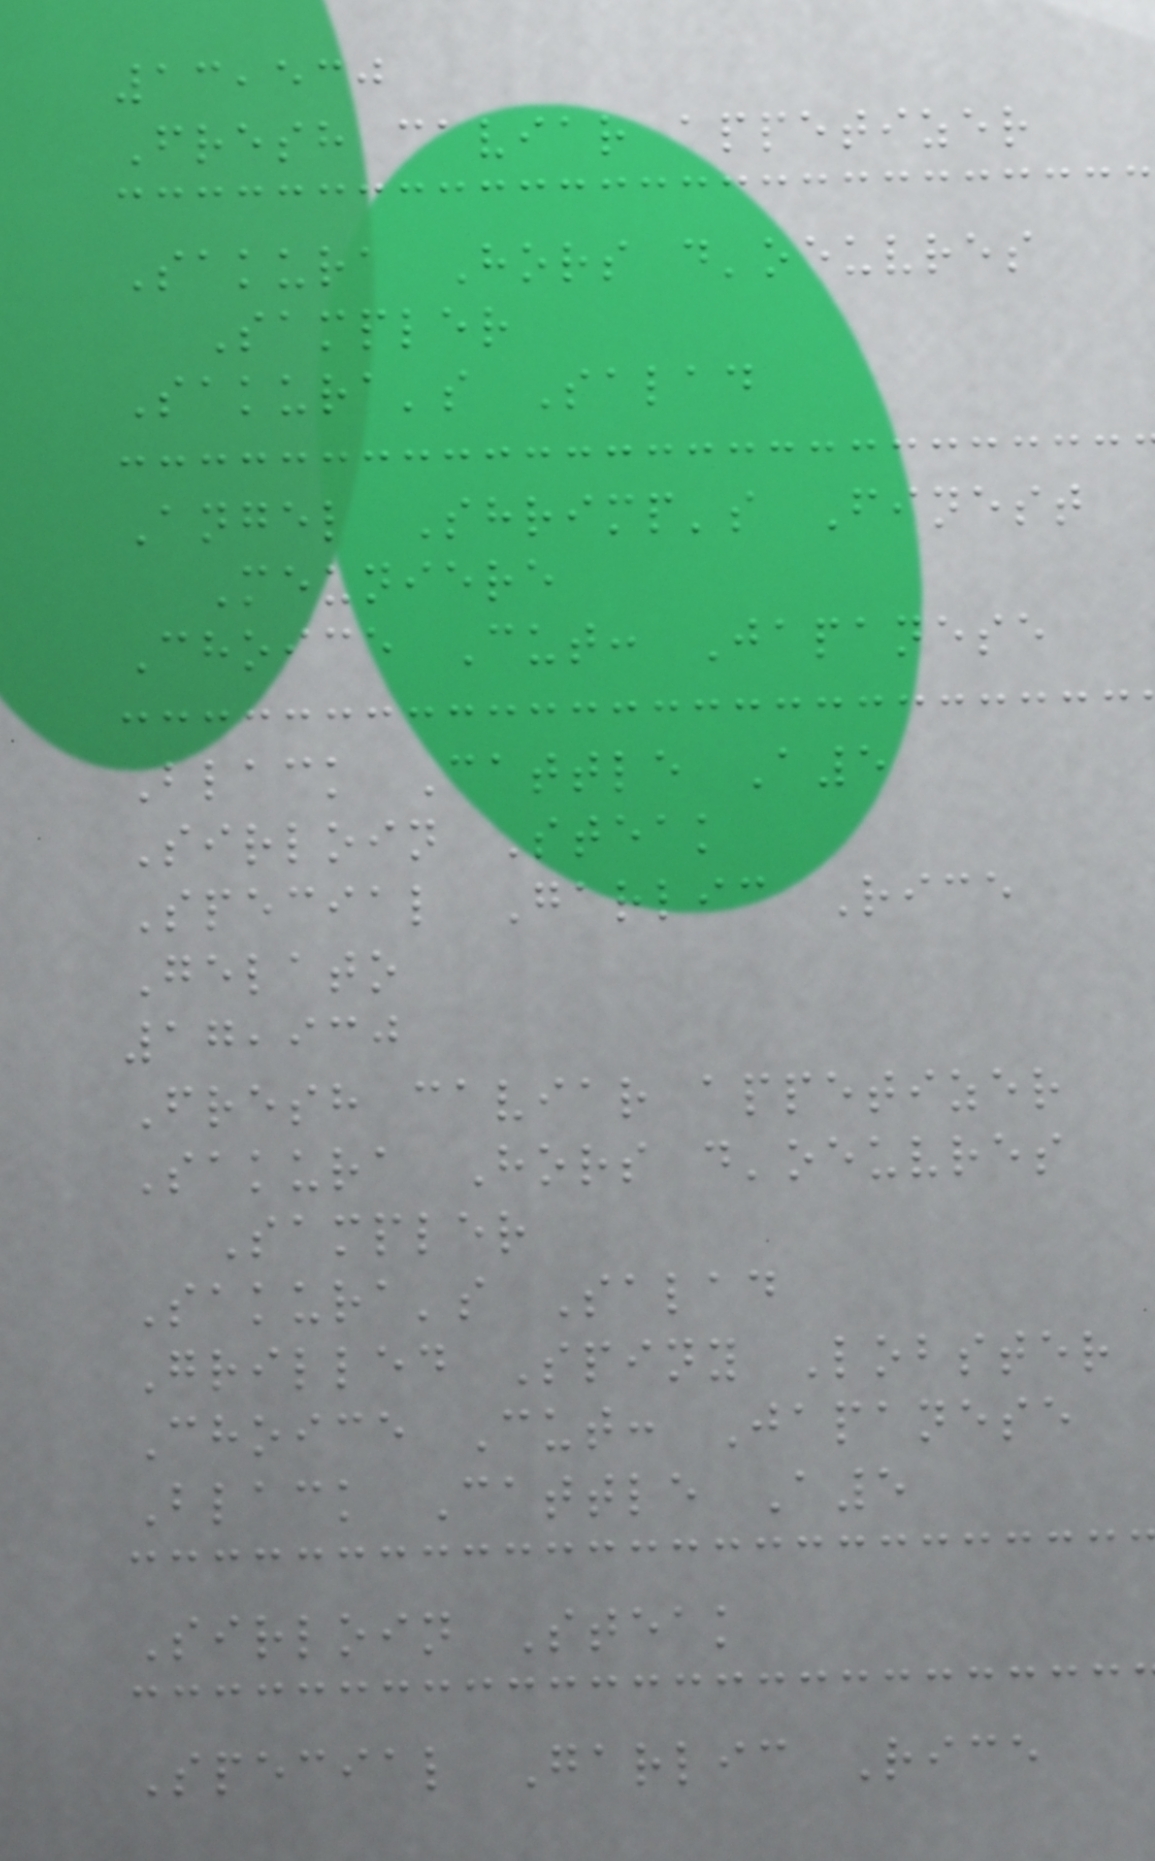13,530
Fresh caviar appetizer
Sakura Hors d'oeuvres
Sampler
Sakura's Salad
Angel Shrimp's Finest
Meuniere
Choice Cut: Japanese
Black Cattle A5
Sirloin Steak
Special Garlic Rice
Gelato
17,930
Fresh caviar appetizer
Sakura Hors d'oeuvres
Sampler
Sakura's Salad
Grilled Spiny Lobster
Choice Cut: Japanese
Black Cattle A5
Sirloin Steak
Special Garlic Rice
